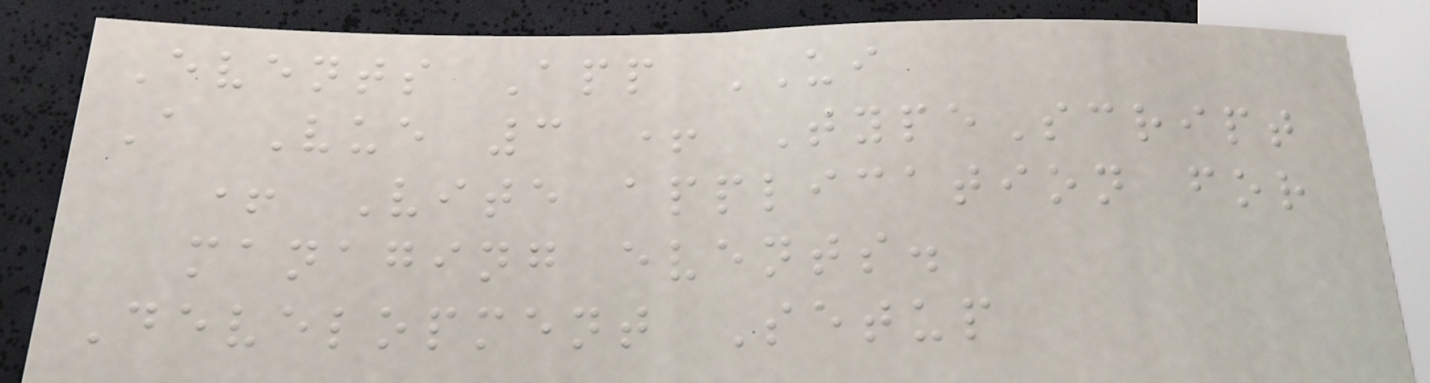Events App UI
A Vue 3 + TypeScript
+ Vite application for
managing events.
Development Setup
